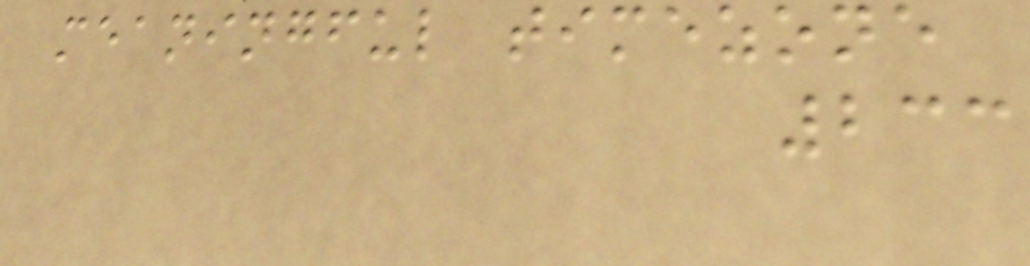meaningful timezone
233
